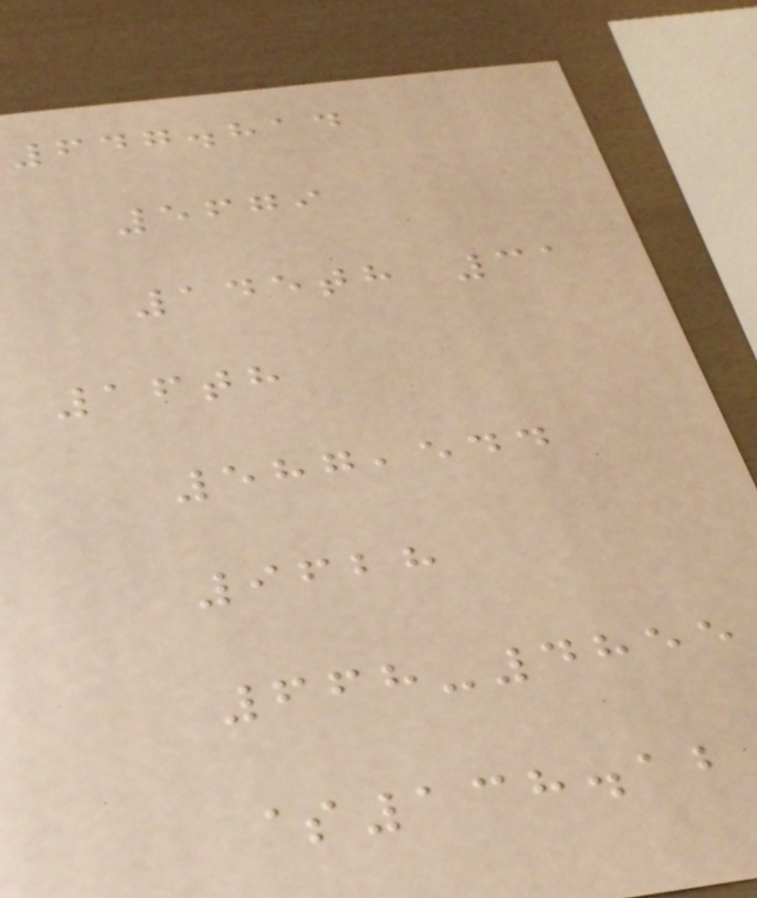647.814
5679
145th 31
16th
587,544
9628
668-4855
$138.12
